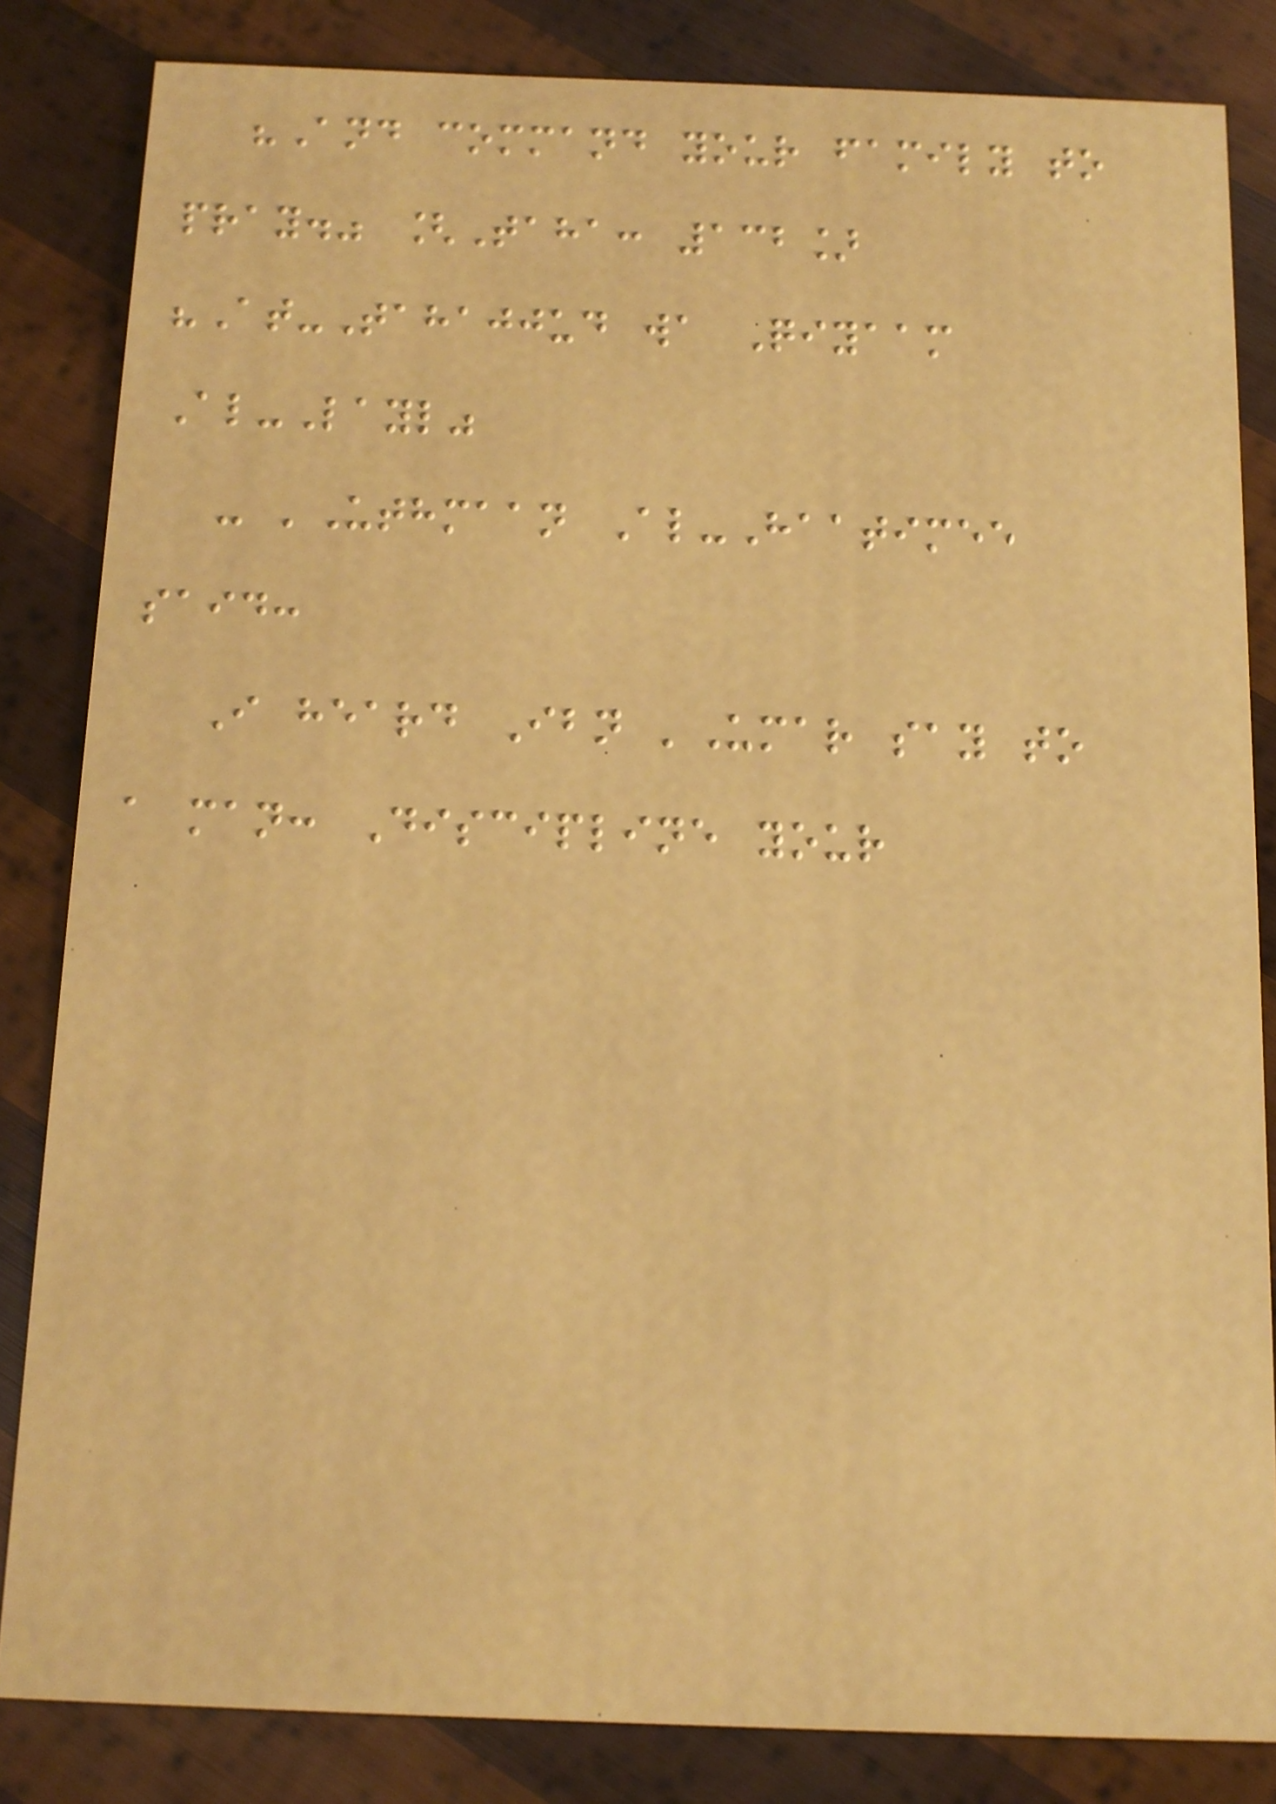"And command your family to
pray." [Taha: 132]
"At-Tahajjud wa Qiyaam
Al-Layl"
- 'Uthmaan Al-Haatimee
said:
I heard Ibn 'Umar say to
a man: Discipline your
